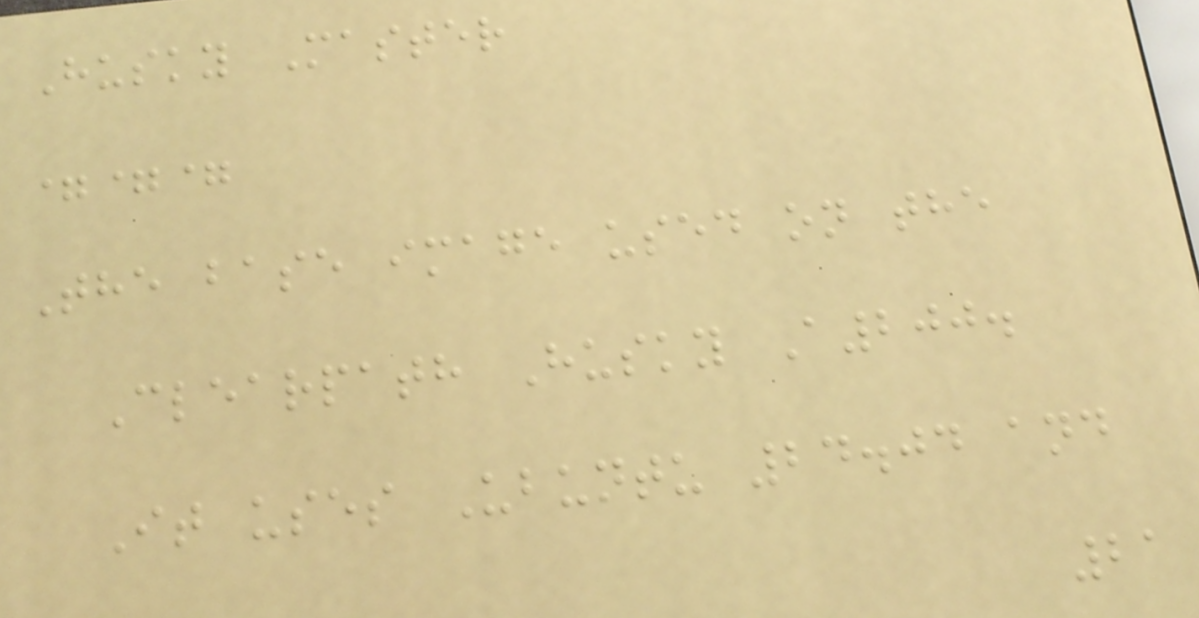Husky Master
===
The base image used on the
Clearpath Husky A200.
It uses Ubuntu 24.04 and
21
